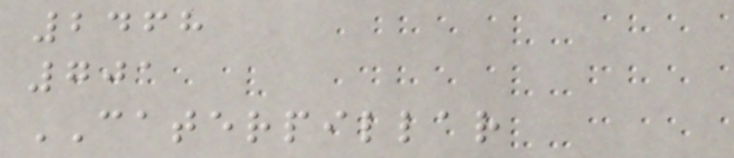2468
701
CATERPILLAR
